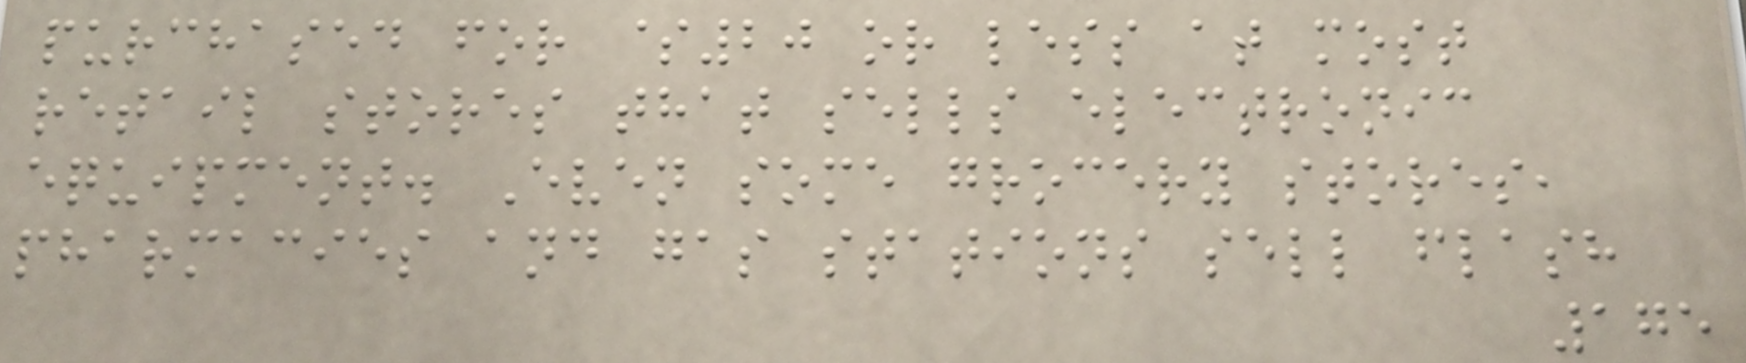purchased for $20 or less at most
retail stores that sells electronic
equipment. Even some grocery stores,
pharmacies and gas stations sell flash
175
